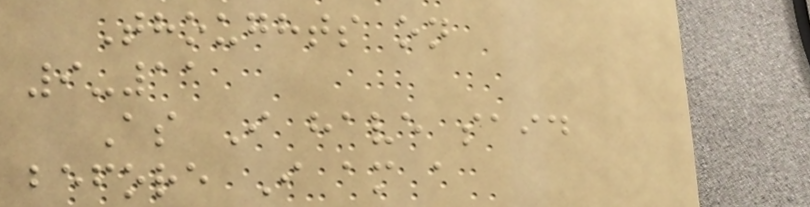Thoughts on
9-11
As I have said
before I am a
